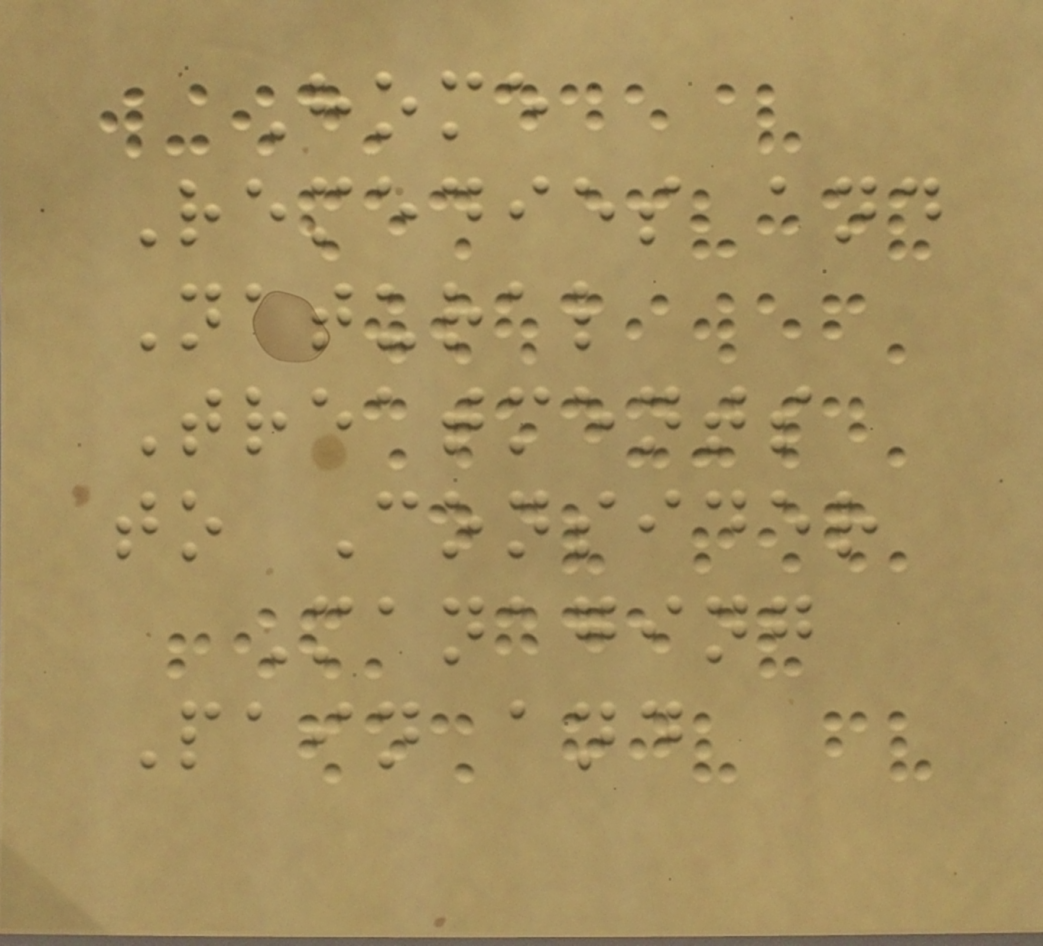Home
Remedies and
Natural
Treatments
to Consider
Managing
Pain and
